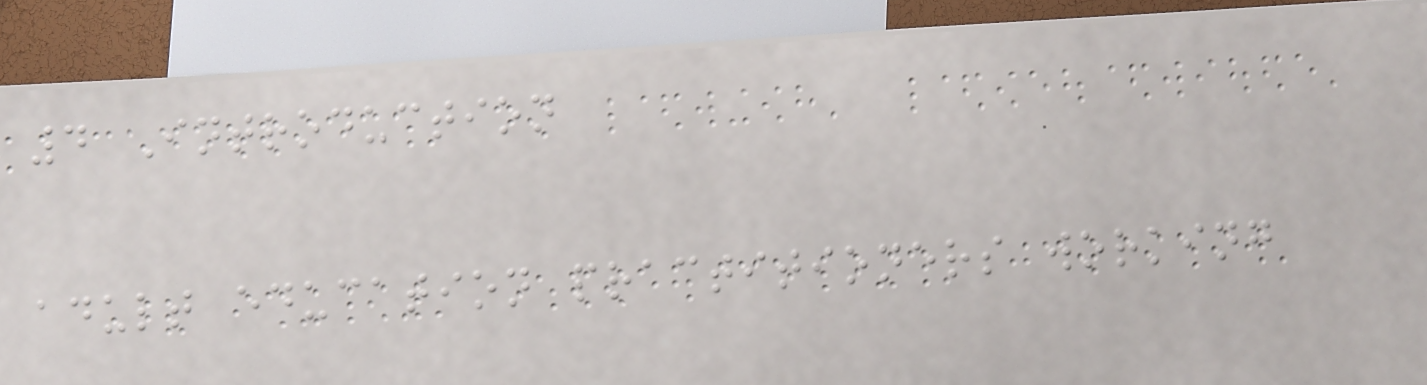4 Introduction
adult education practitioners working
